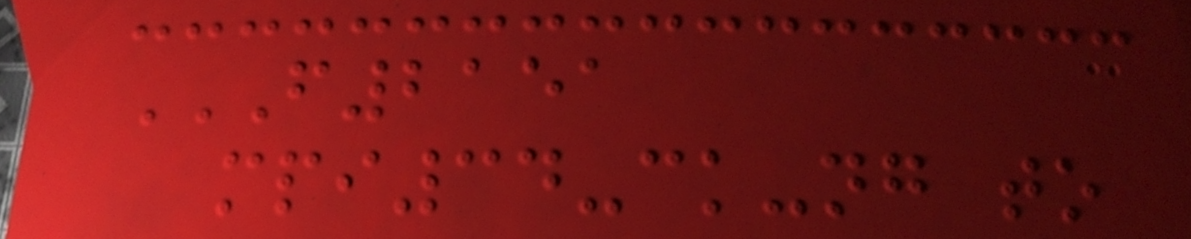F2151
MPI34-CK-NG TO
